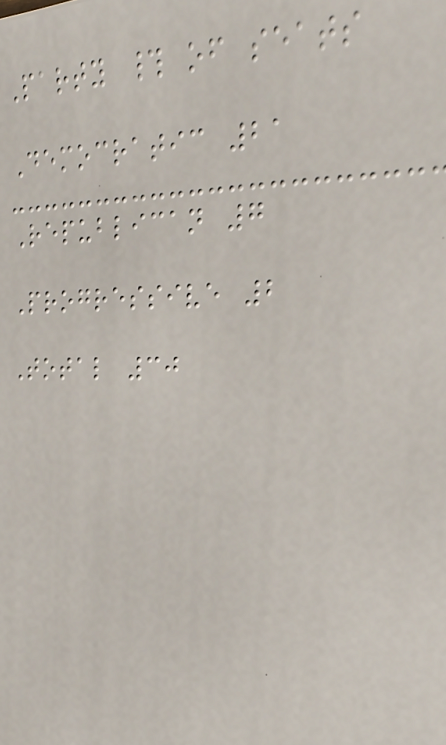Party # of seats
Democratic 21
Republican 7
Progressive 2
Total 30
